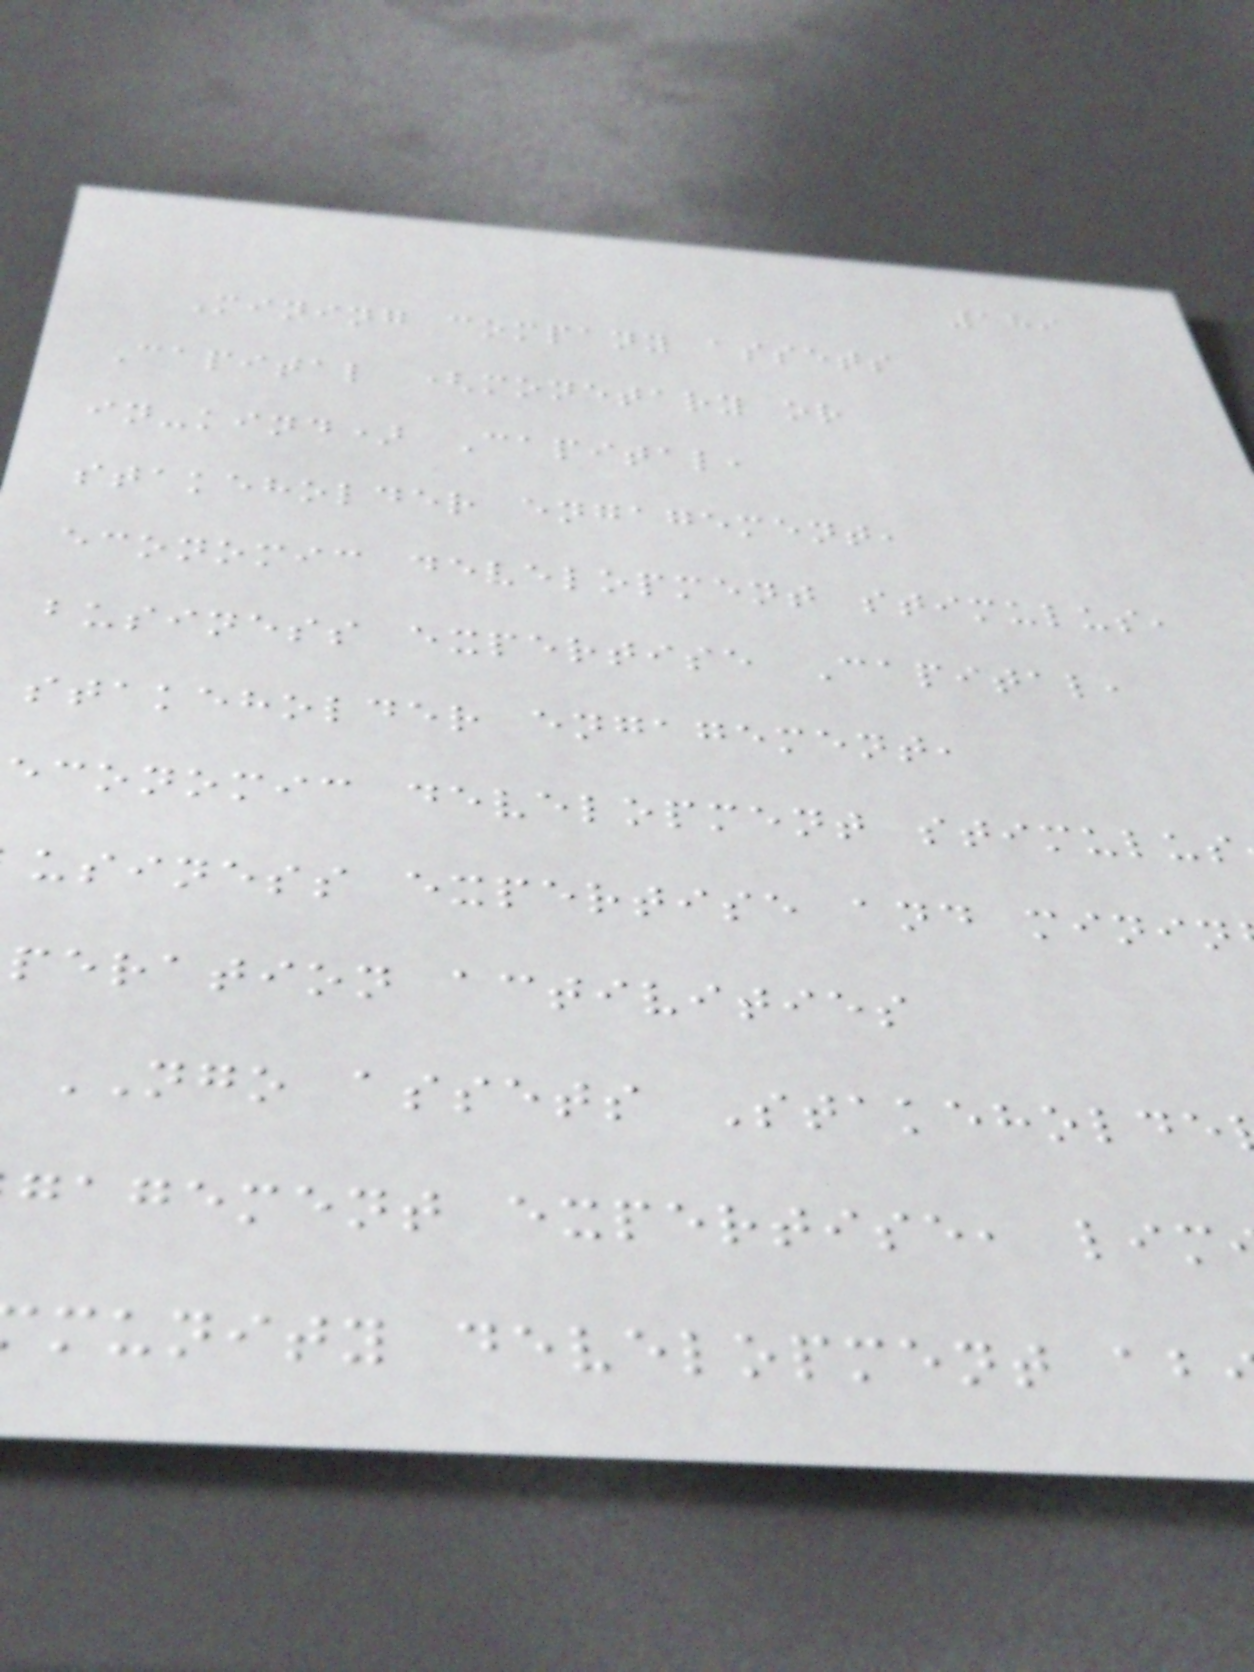189
Mining company assets
Capital (monetary or
in-kind) Capital,
stakeholder engagement,
economic development stimulus,
business expertise Capital,
stakeholder engagement,
economic development stimulus
usiness expertise and minin
peration activities
NGO assets Stakeholde
gagement expertise, lim
munity development ab
